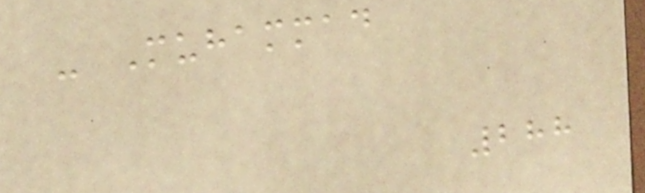- Muhammad
288
